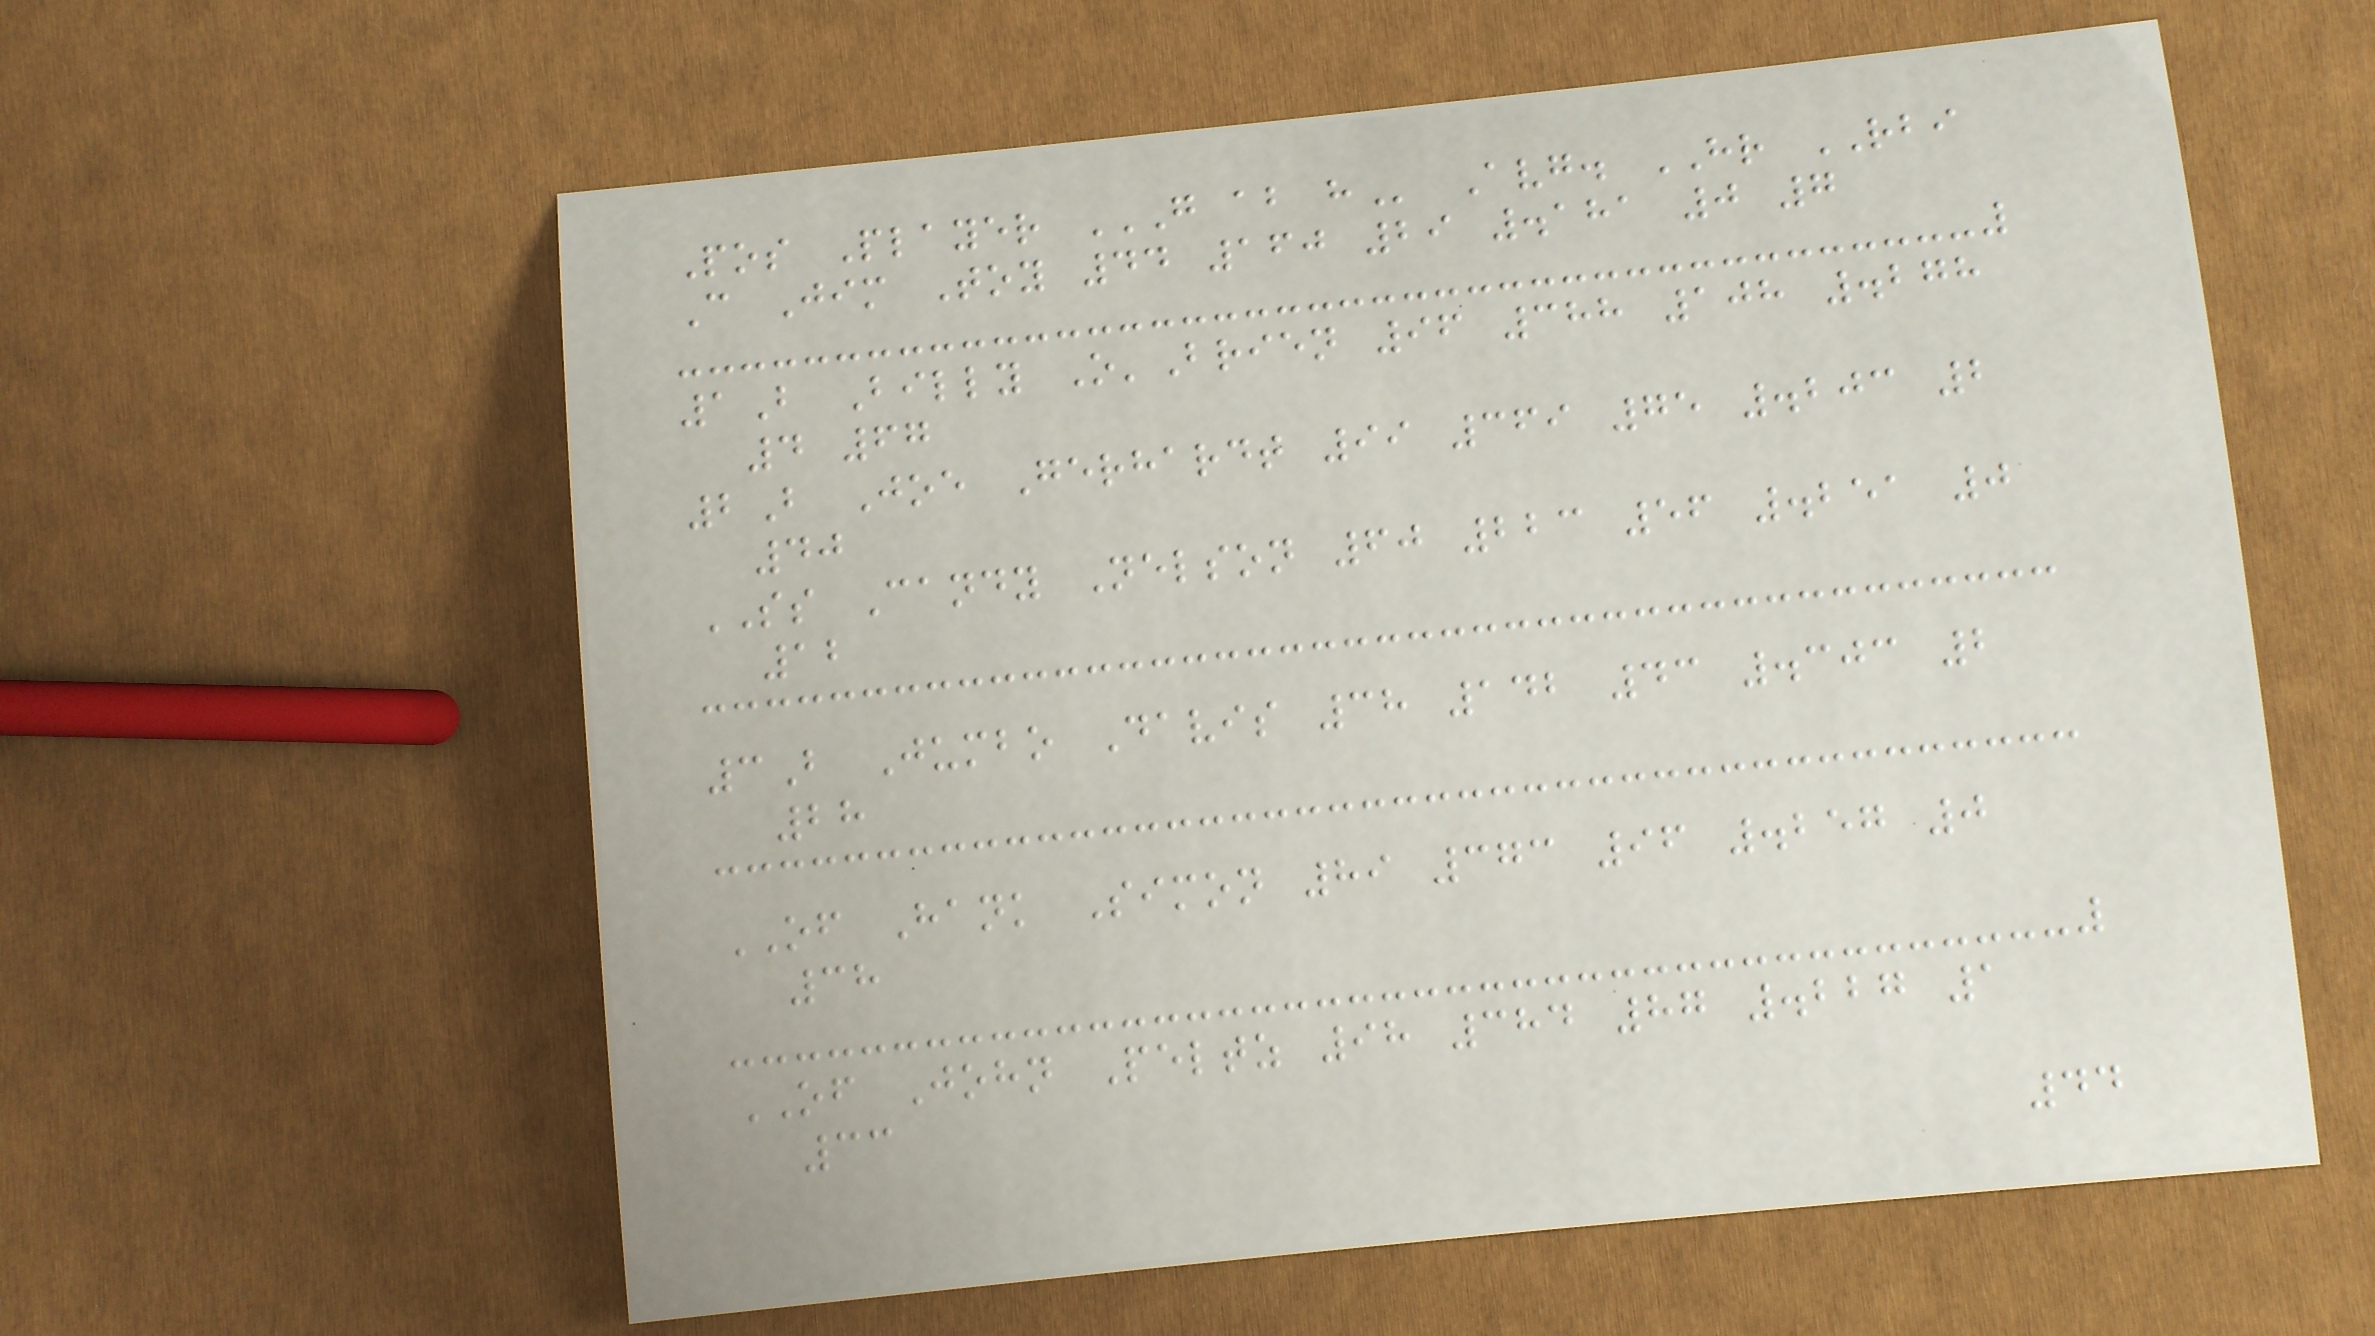Pos Player G AB H Avg. HR RBI
C Jim Toy 44 160 29 .181 0 7
1B Billy O'Brien 96 388 108 .278
4 67
2B Joe Gerhardt 99 369 75 .203 2
40
SS Candy Nelson 60 223 56 .251 0
12
3B Jumbo Davis 38 142 43 .303 2
28
OF Hank Simon 89 373 96 .257 0
38
OF John Peltz 98 384 87 .227 1
33
44
